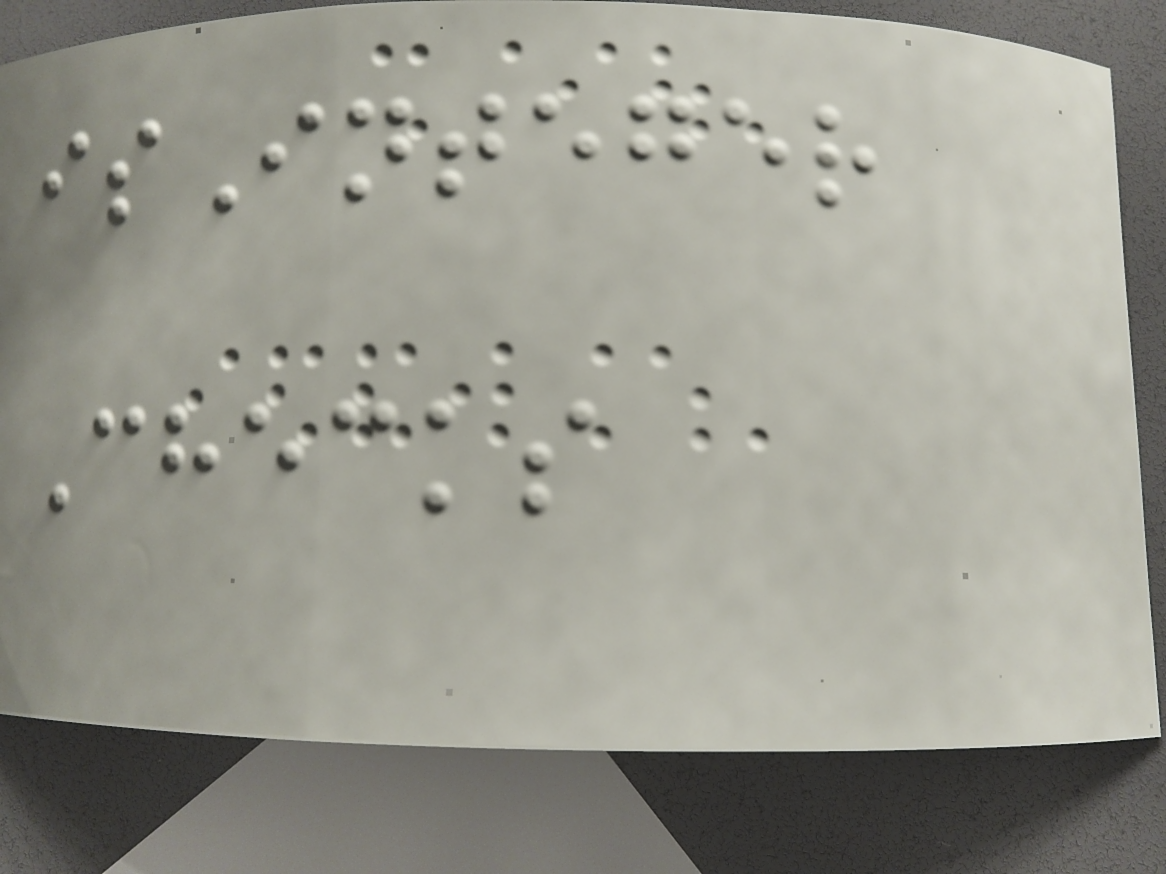isInteger
Checks
